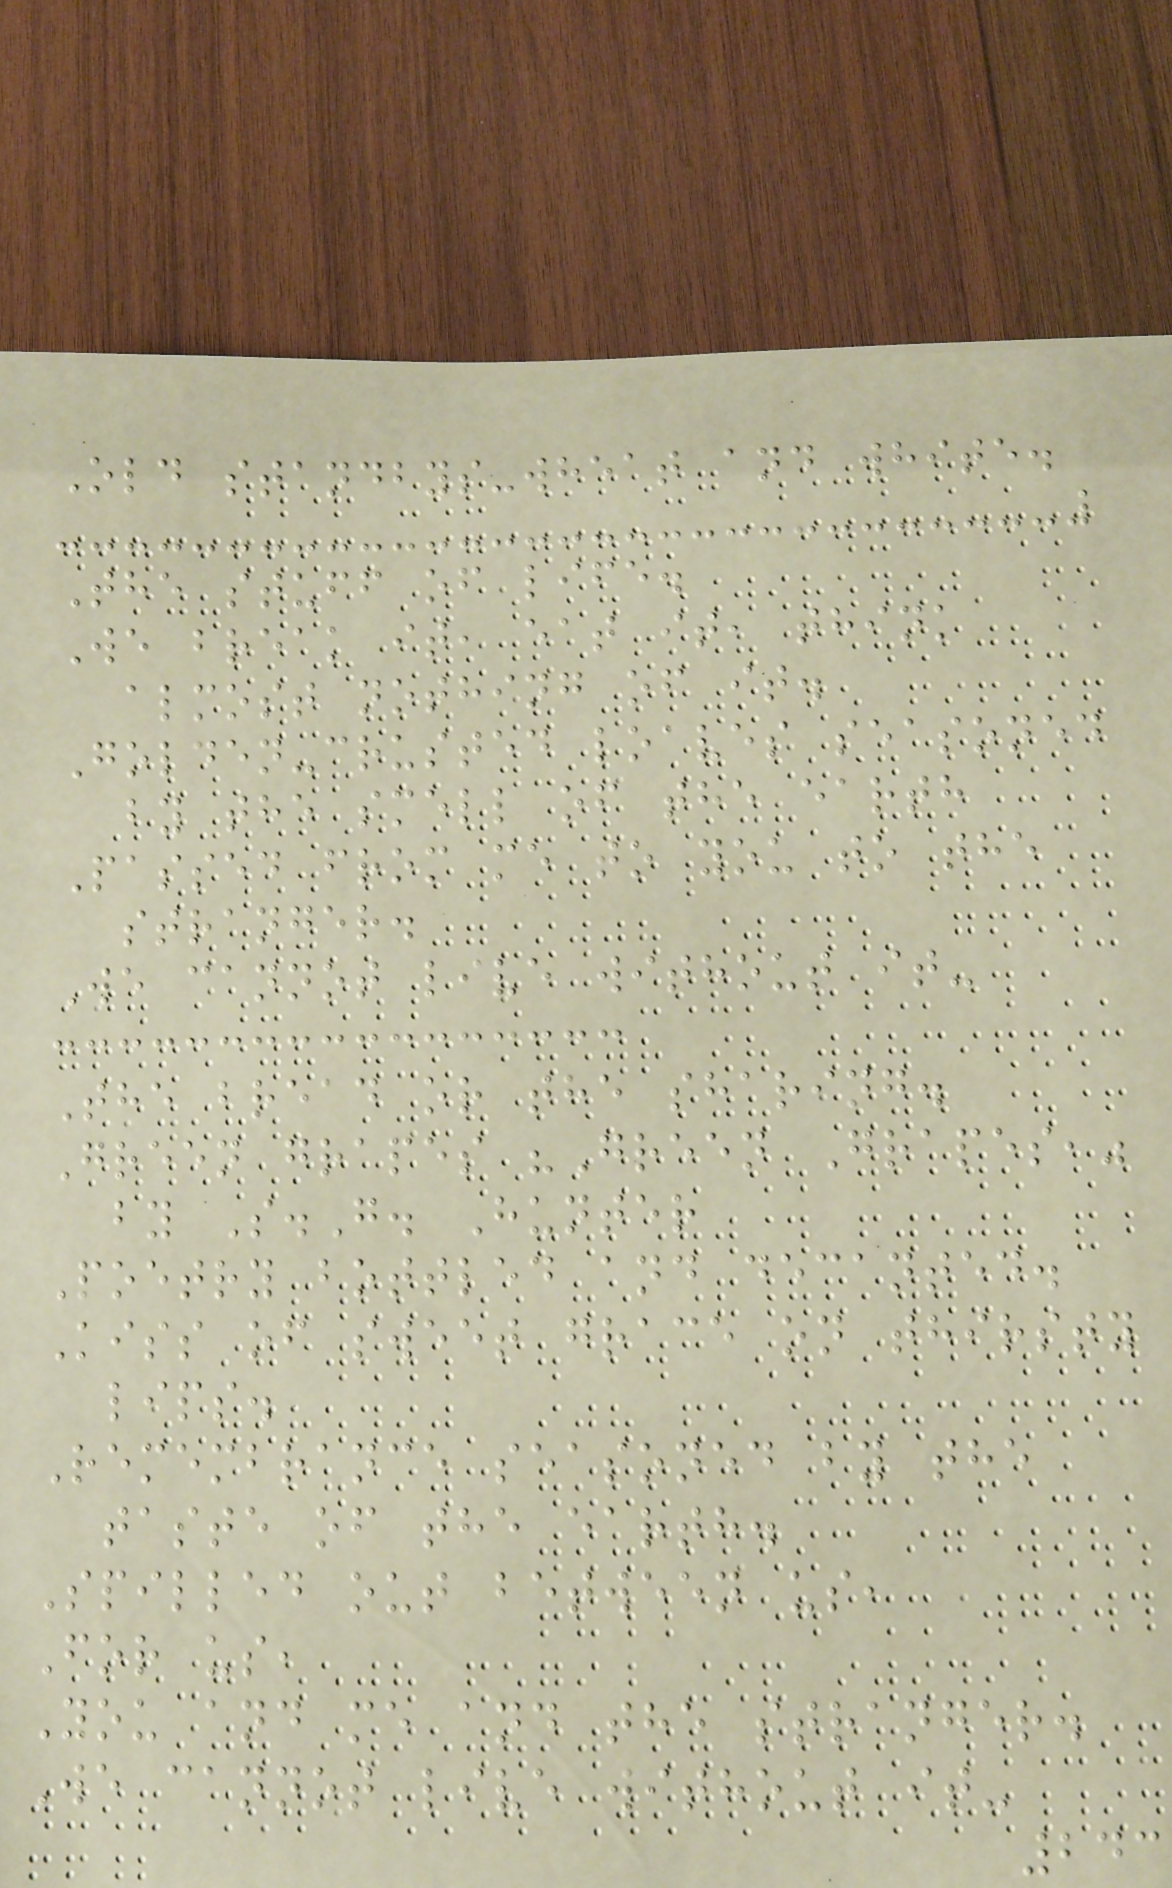Old standbys-wheat and white.
The stuff of life.
We break it, eat it, think
almost nothing of it.
Golden-crusted loaves seasoned
by the smell of the earth
Passed from me to you to the
stranger.
We cannot live without it-
The bread or the sharing.
Green grapes "Green Grapes,"
by S.G. Hunter
Poetry bottled and decanted.
Kiss of sweet grace on thirsty
lips.
Remembrance seasoned by the
taste of the earth.
Spilled out between us,
For us,
You and me and the stranger.
We cannot live without it-
243
